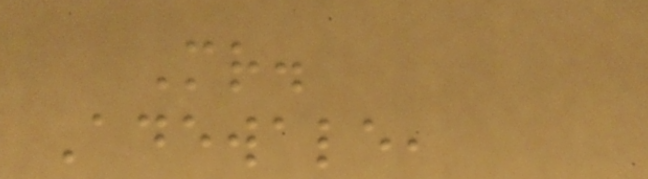Mr.
Adewale,
